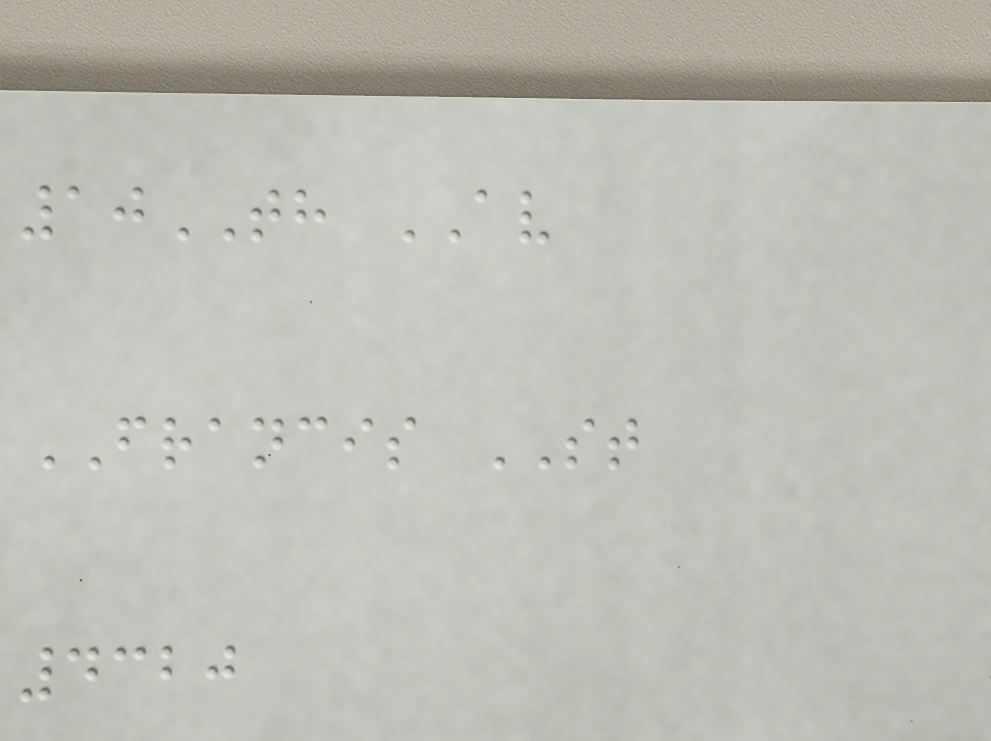10TH AV
FRANCIS ST
4320
